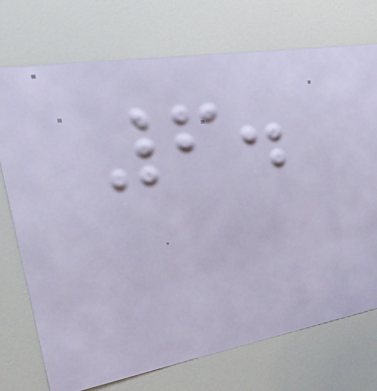6.
